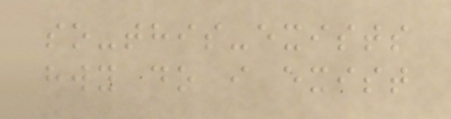so-this-exists
hwy do i exist
